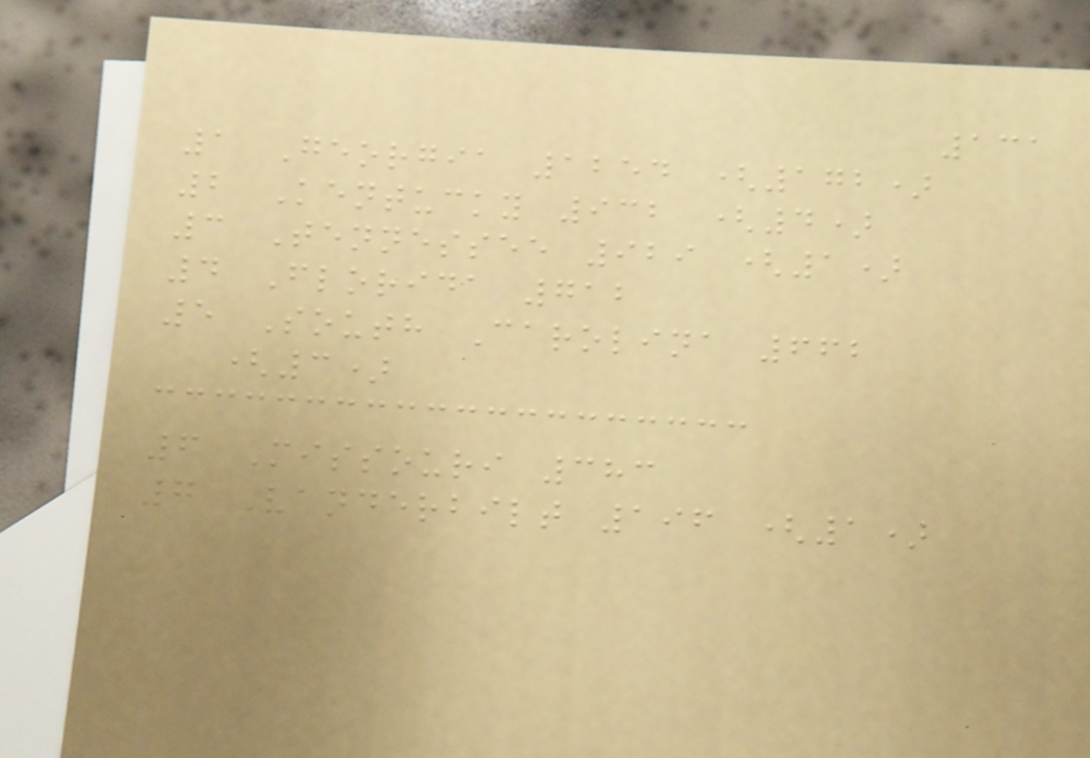131
1 Georgia 1254 (172)
2 Kentucky 932 (4)
3 Tennessee 929 (1)
4 Florida 712
5 South Carolina 662
(3)
6 Missouri 383
7 Vanderbilt 196 (1)
